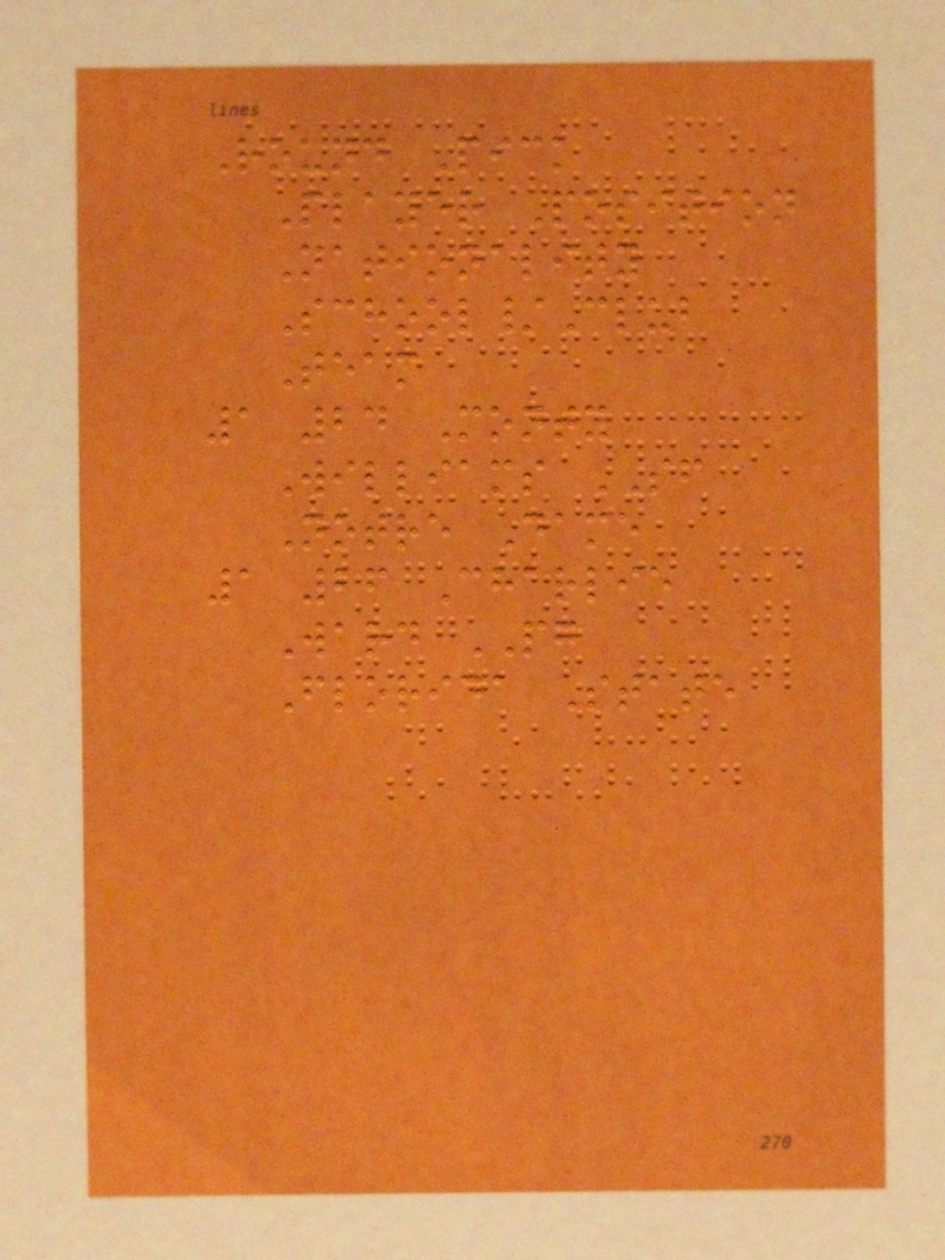Round Pick
Player Position
Nationality
School/Club
Team
1 24 Monty
Williams SF
Notre Dame
1 26 Charlie
Ward PG
Florida State
